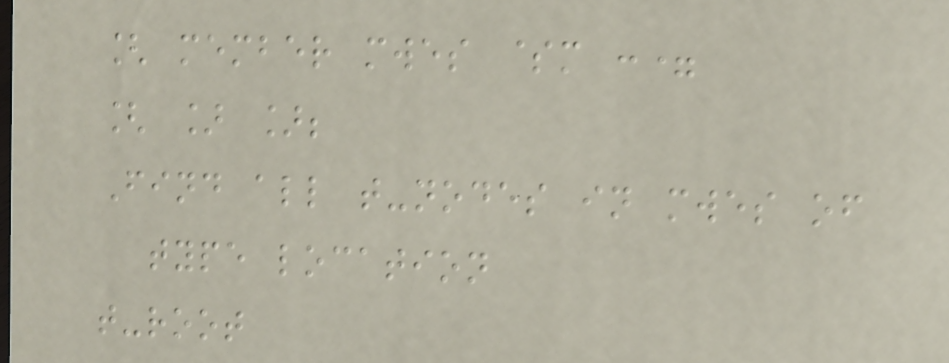[ member mwes $m :=
[ ] ];
Find all t-nodes in mwes of
type location
t-root
